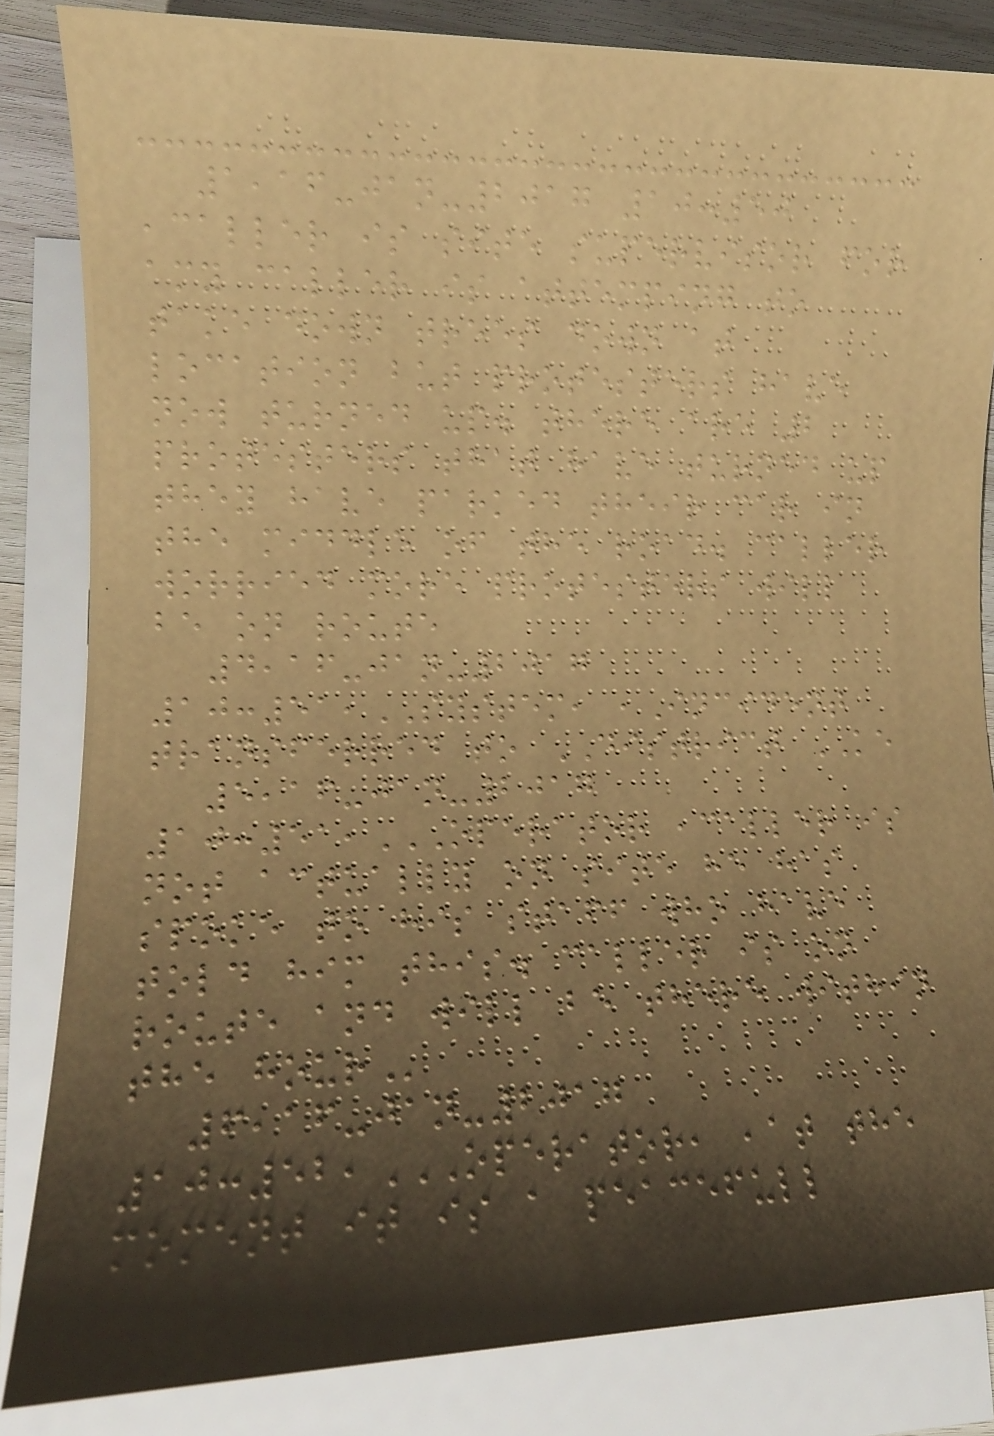1,16-jan-2017 10:50
,caller is site supervisor for
amy caller is attemping to
take down trees down at
location but protesters have
now turned up. there are 2
protesters that have turned up
they have parked their car in
the middle of the road. caller
worried more protesters will
be on route
4,16-jan-2017
10:51,SYSTEM, ,Incident
transferred to DISTRICT KE
5,16-jan-2017
10:51,OPERATOR ,CALLER IS
NOT ACTUALLY ON SITE HE HAS
SPOKE TO HIS STAFF WHO HAVE
TOLD HIM THIS. CALLER IS ON
ROUTE AND WILL BE THERE WITHIN
THE HOUR
6,16-jan-2017
10:52,OPERATOR, ,AT THE
MOMENT IT IS A PEACEFULL
